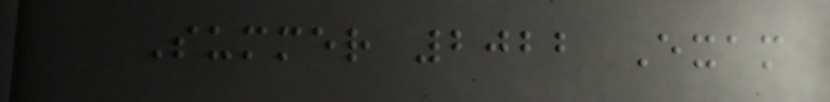Summer 2022 Exam
